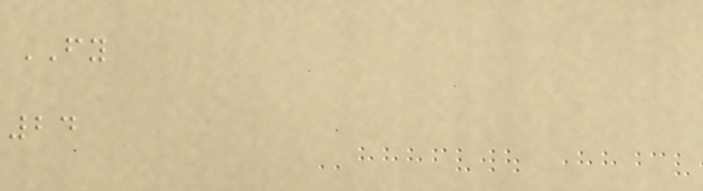FY
24
